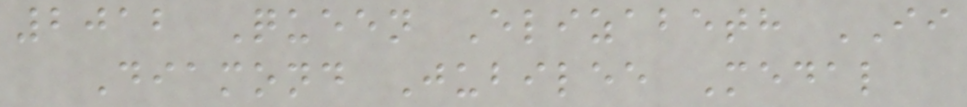2012 Queen Elizabeth II
Diamond Jubilee Medal
